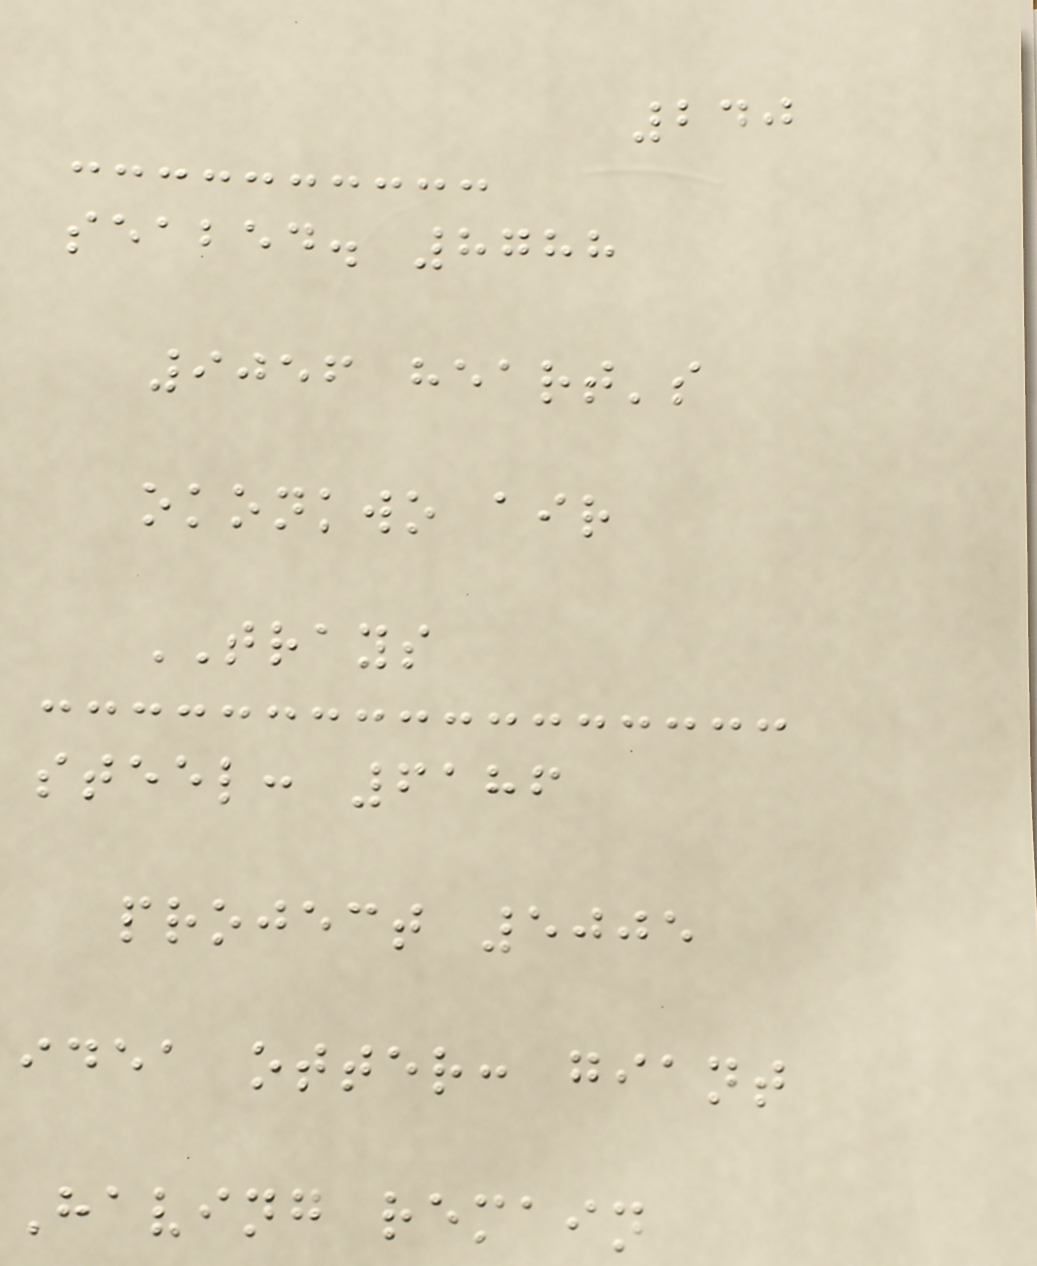240
seabed. 8788
9056 heart's
okonkwo air
TRAYS
steel: 6186
project 5005
idea otter: giant
Having remain
